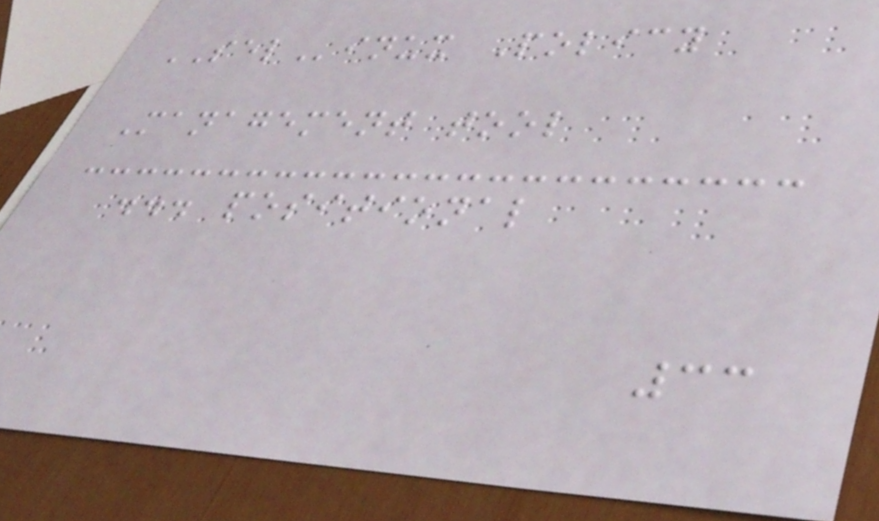SELinux Policy
Management tool
... positional
33
